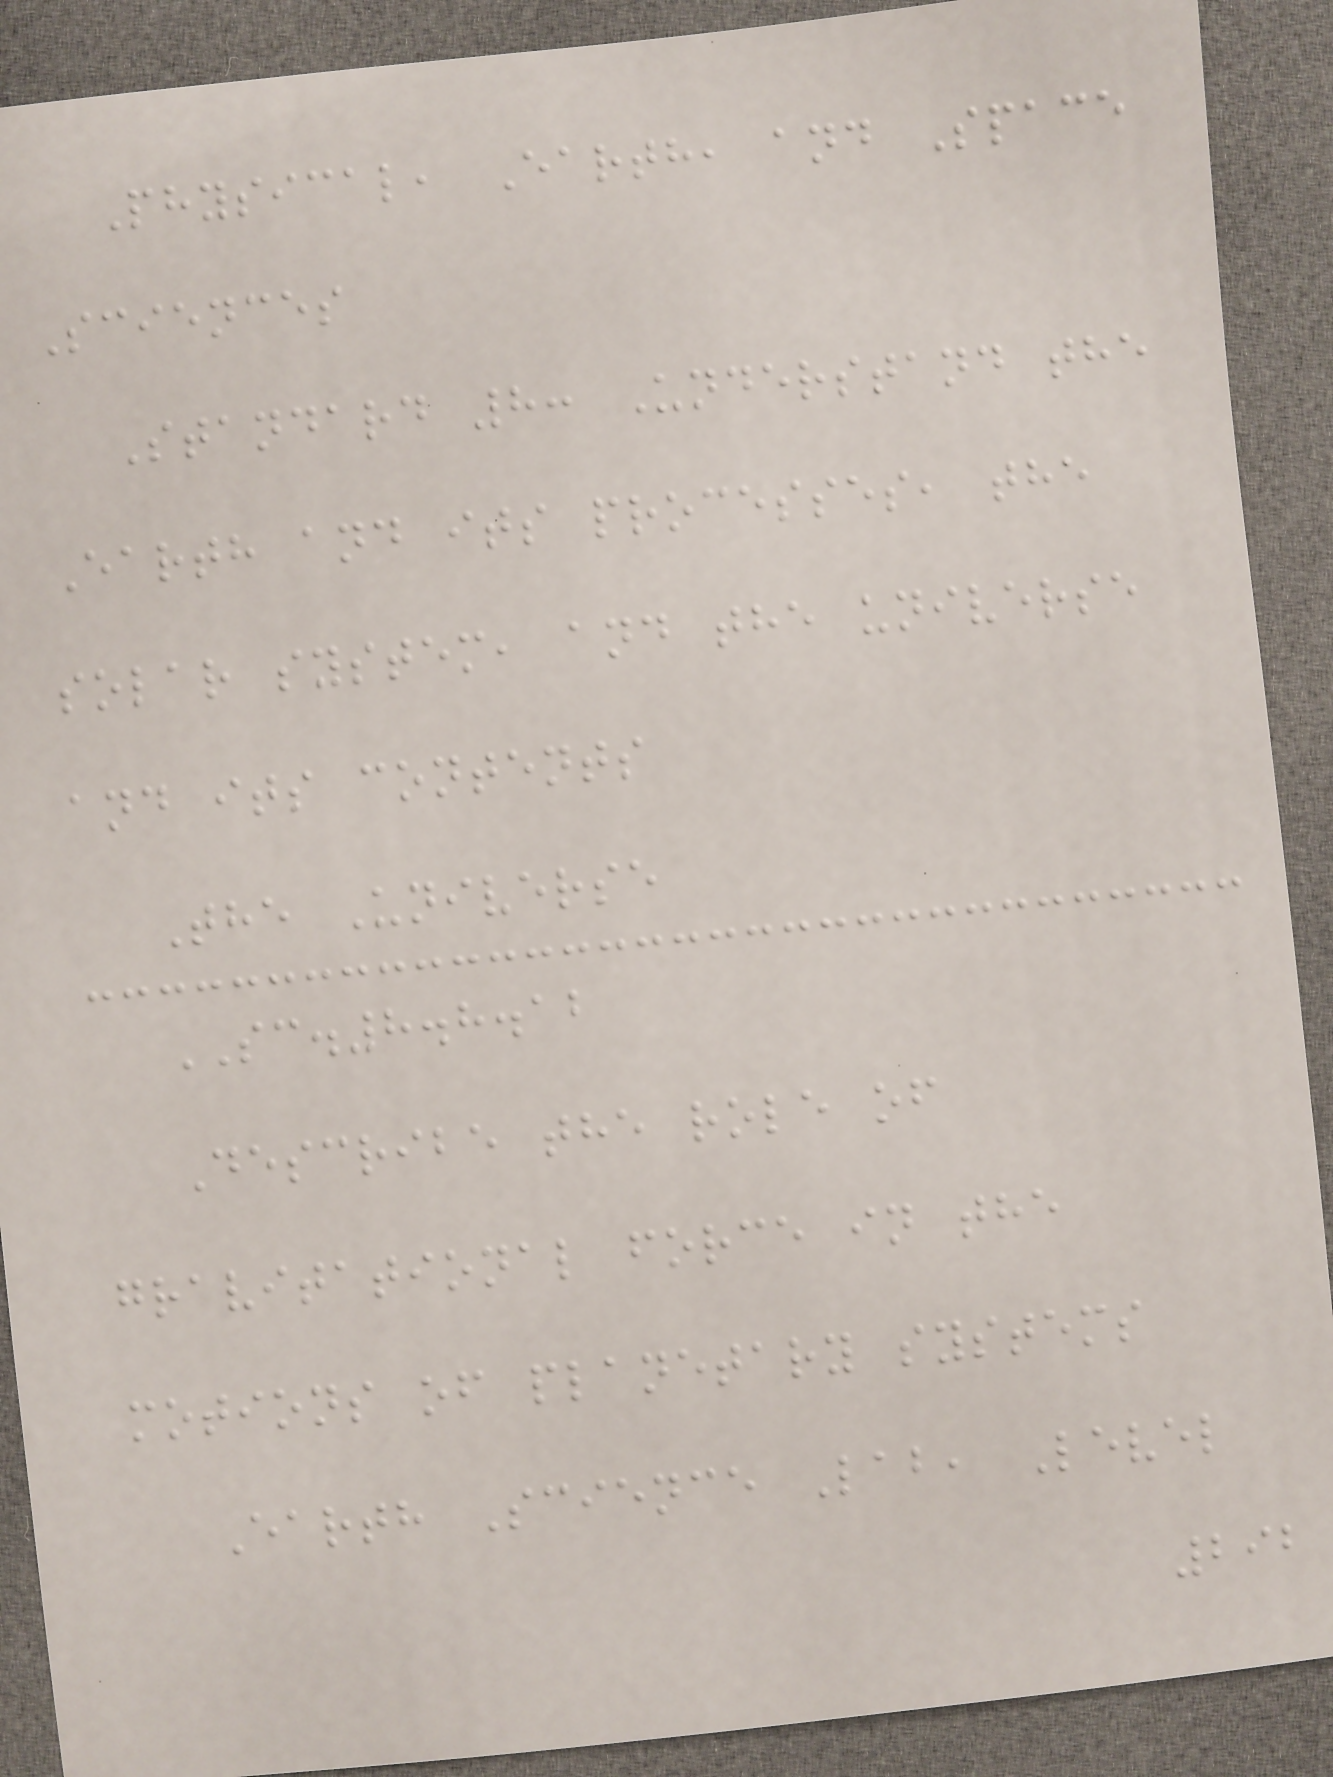Physical, Earth, and Space
Sciences
Standard 8: Understand the
Earth and its processes, the
solar system, and the universe
and its contents
The Universe
SC.8.8.12
Describe the role of
gravitational force in the
motions of planetary systems
Earth Science Lab, Level
292
